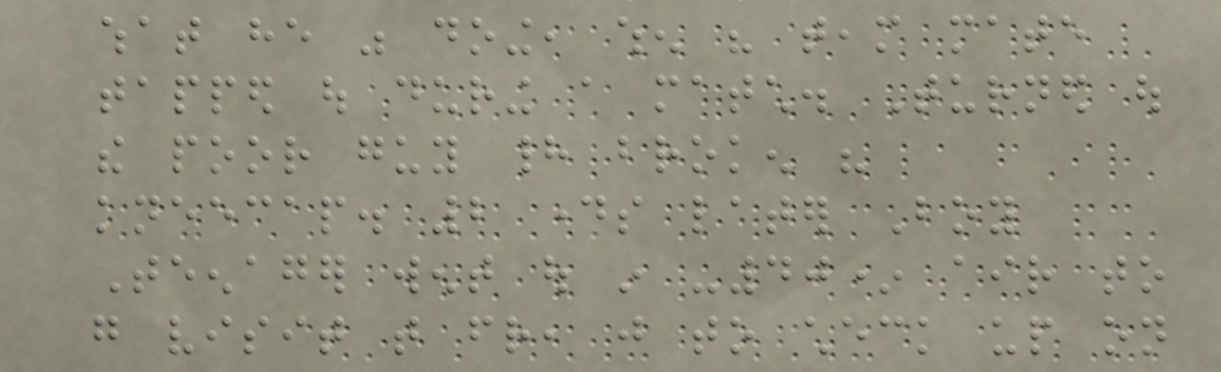what he was doing, when his team mate
tapped out during a match. Turned out
the poor guy had broken his
kneecap. 2 days later Boy
Teenager went out in -40* air to
go visit that friend, just to check up on
